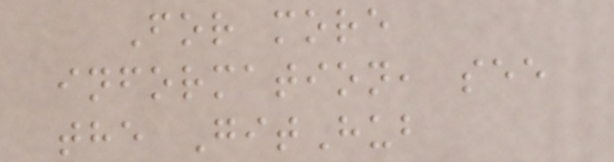For more
information, see
the GitHub
